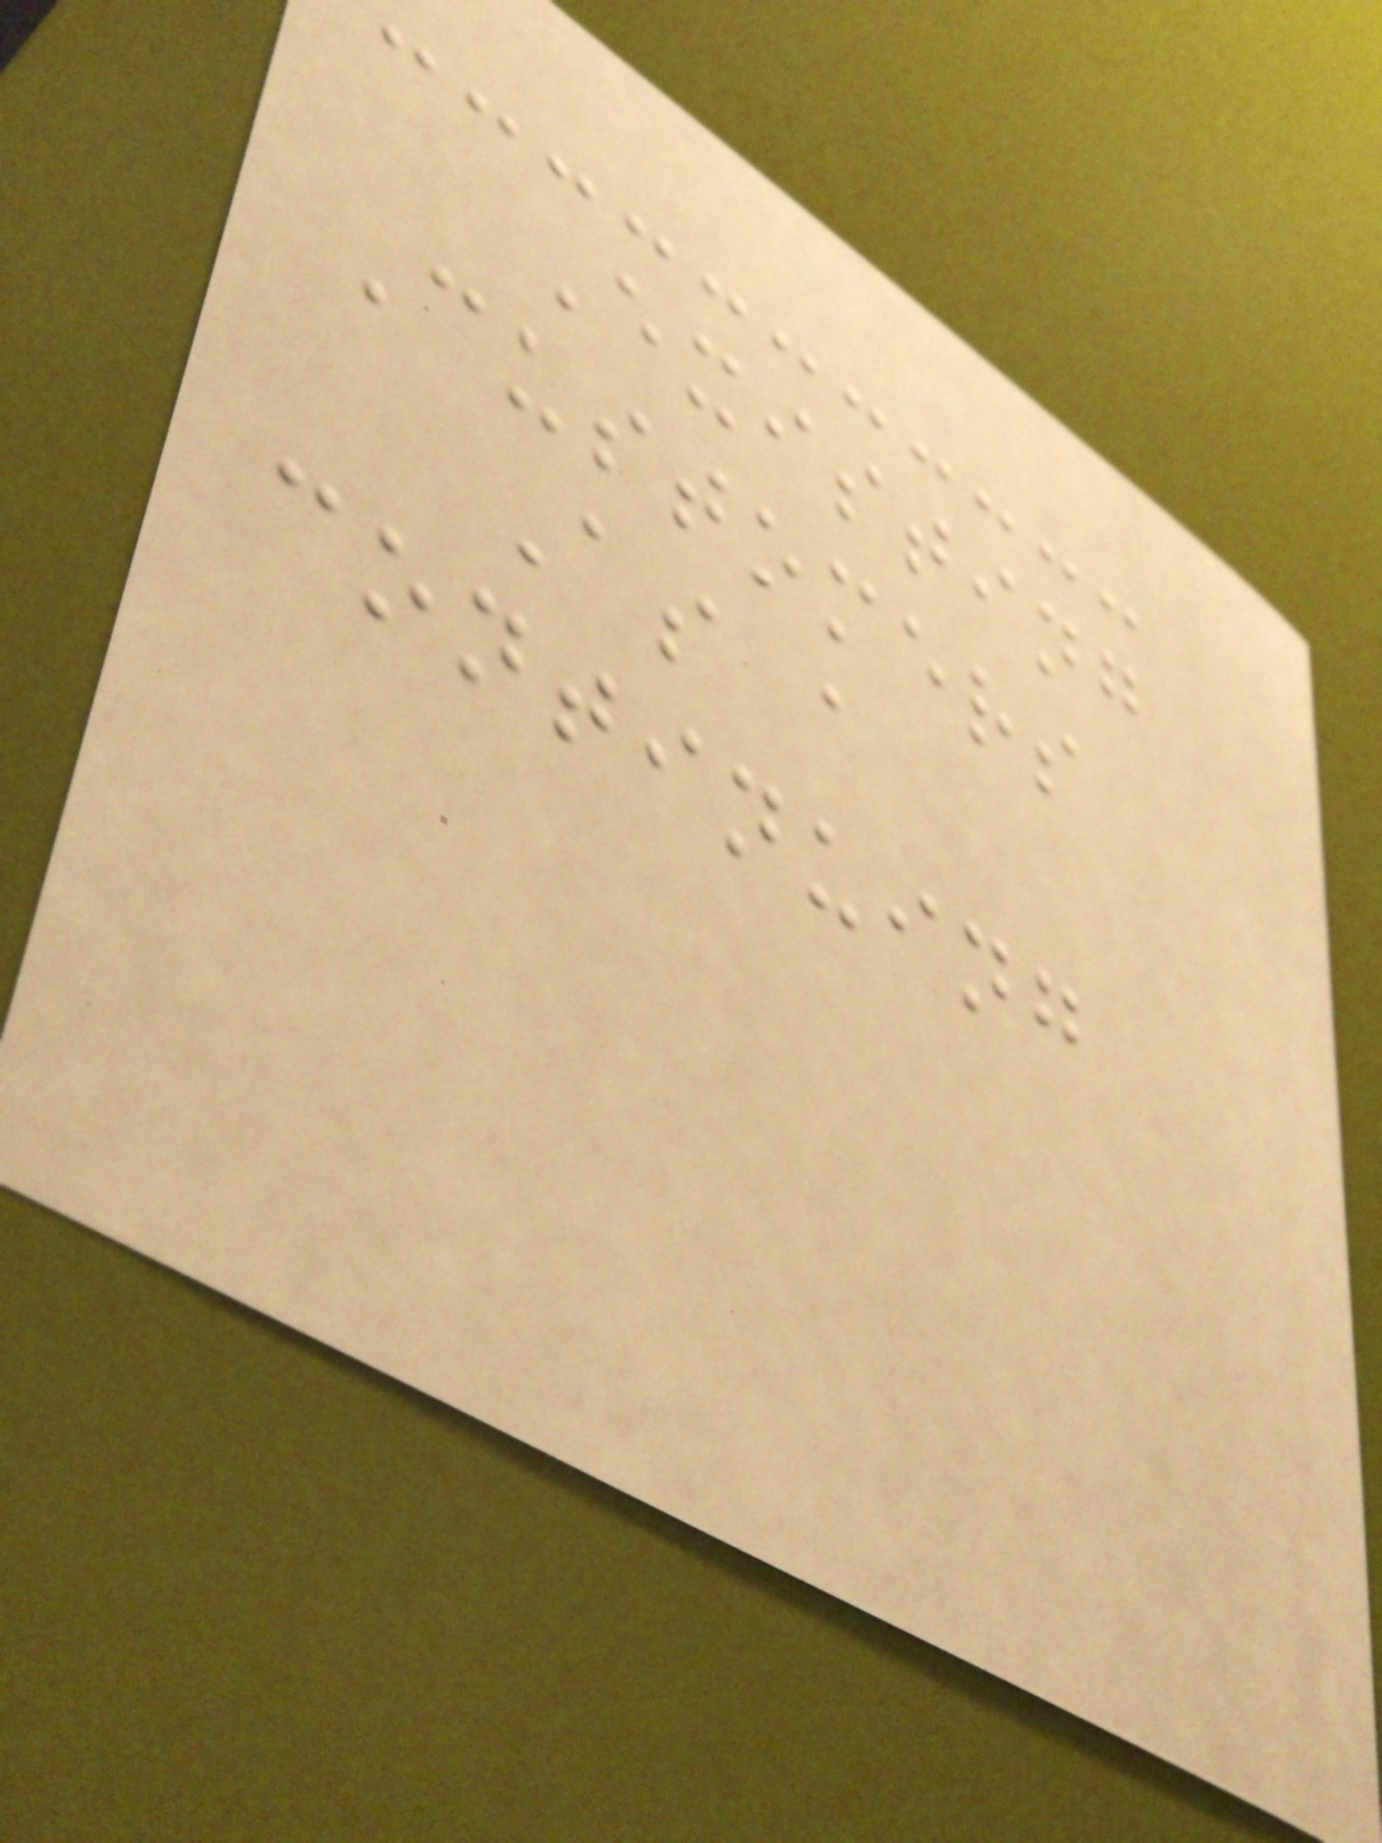Existing
Customers
As a
continuing
